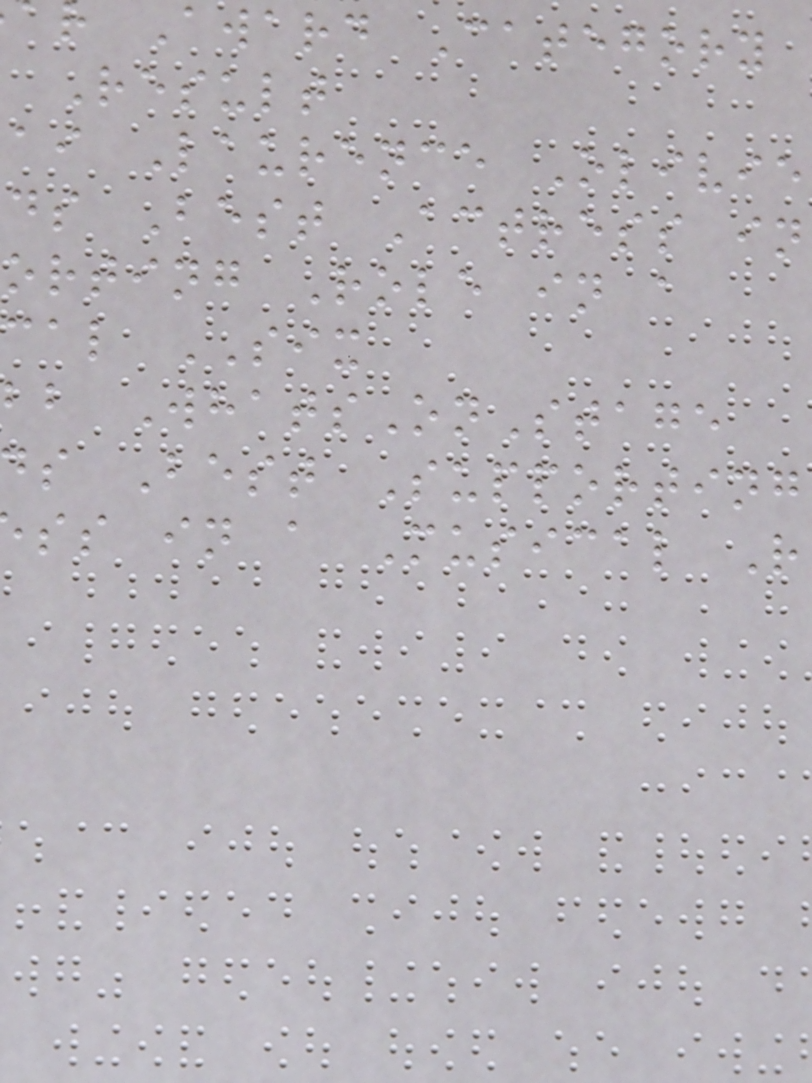Award Category
Result
ai Laurence Olivie
ds Best Actress in
orting Role in a
cal SIX
bb WhatsOnStage
s Best Supporting
ss in a Musical R
